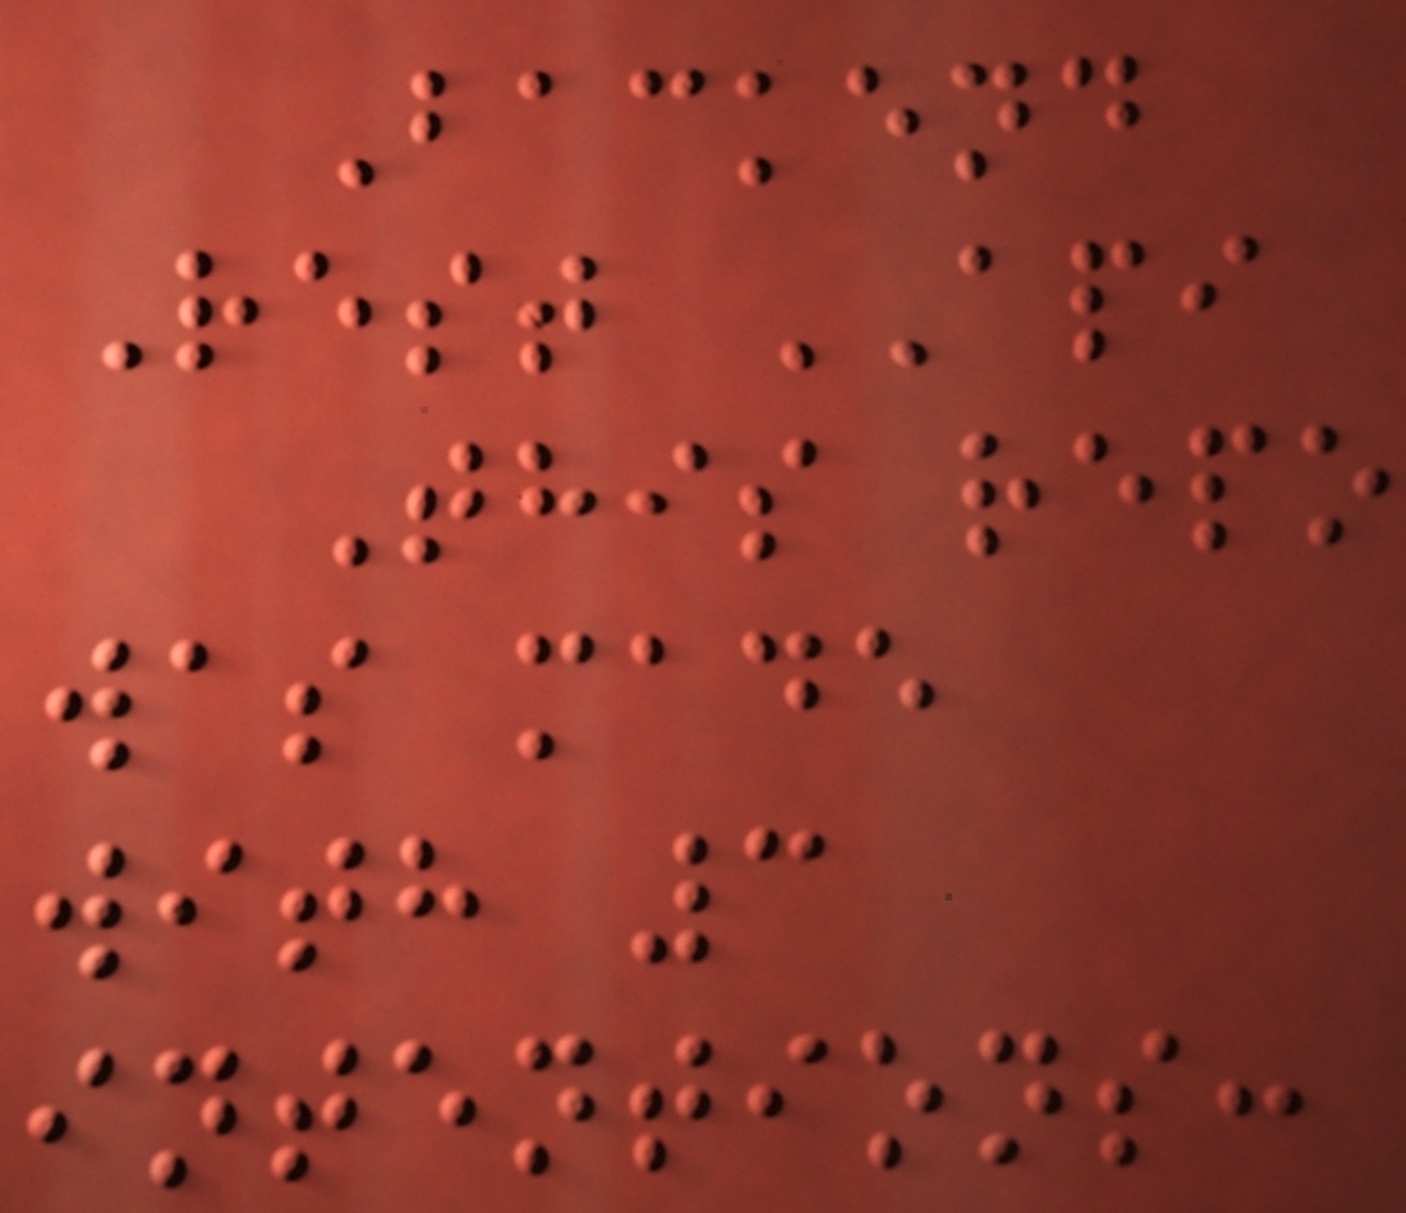Backend
Rest API
This repo
was made
with 3
intentions:
